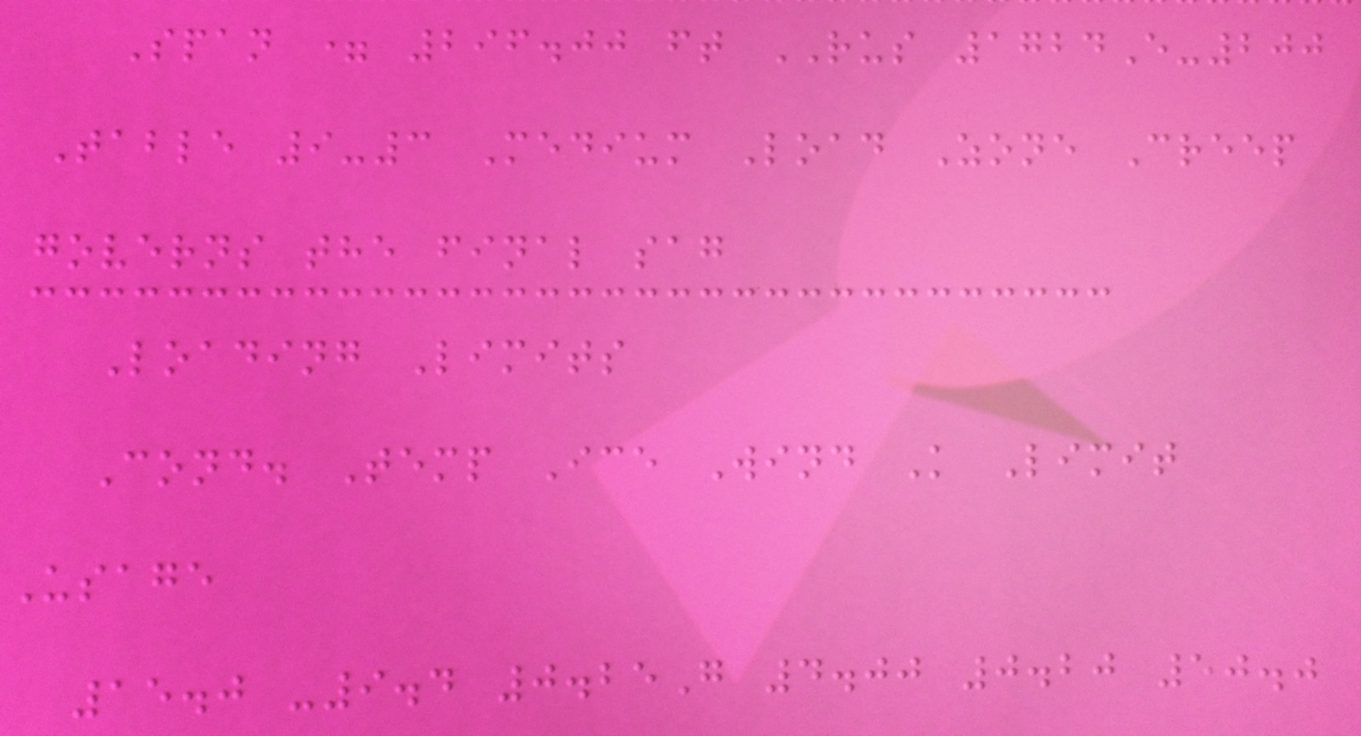Span = 296.00 ft RUS 1724E-200
Table 9-3 Medium Load Zone Creep
governs the final sag
Loading Limits
Cond. Temp Ice Wind K Limit
Usage
15.0 -9.4 0.25G 4.00 0.20 50.0
